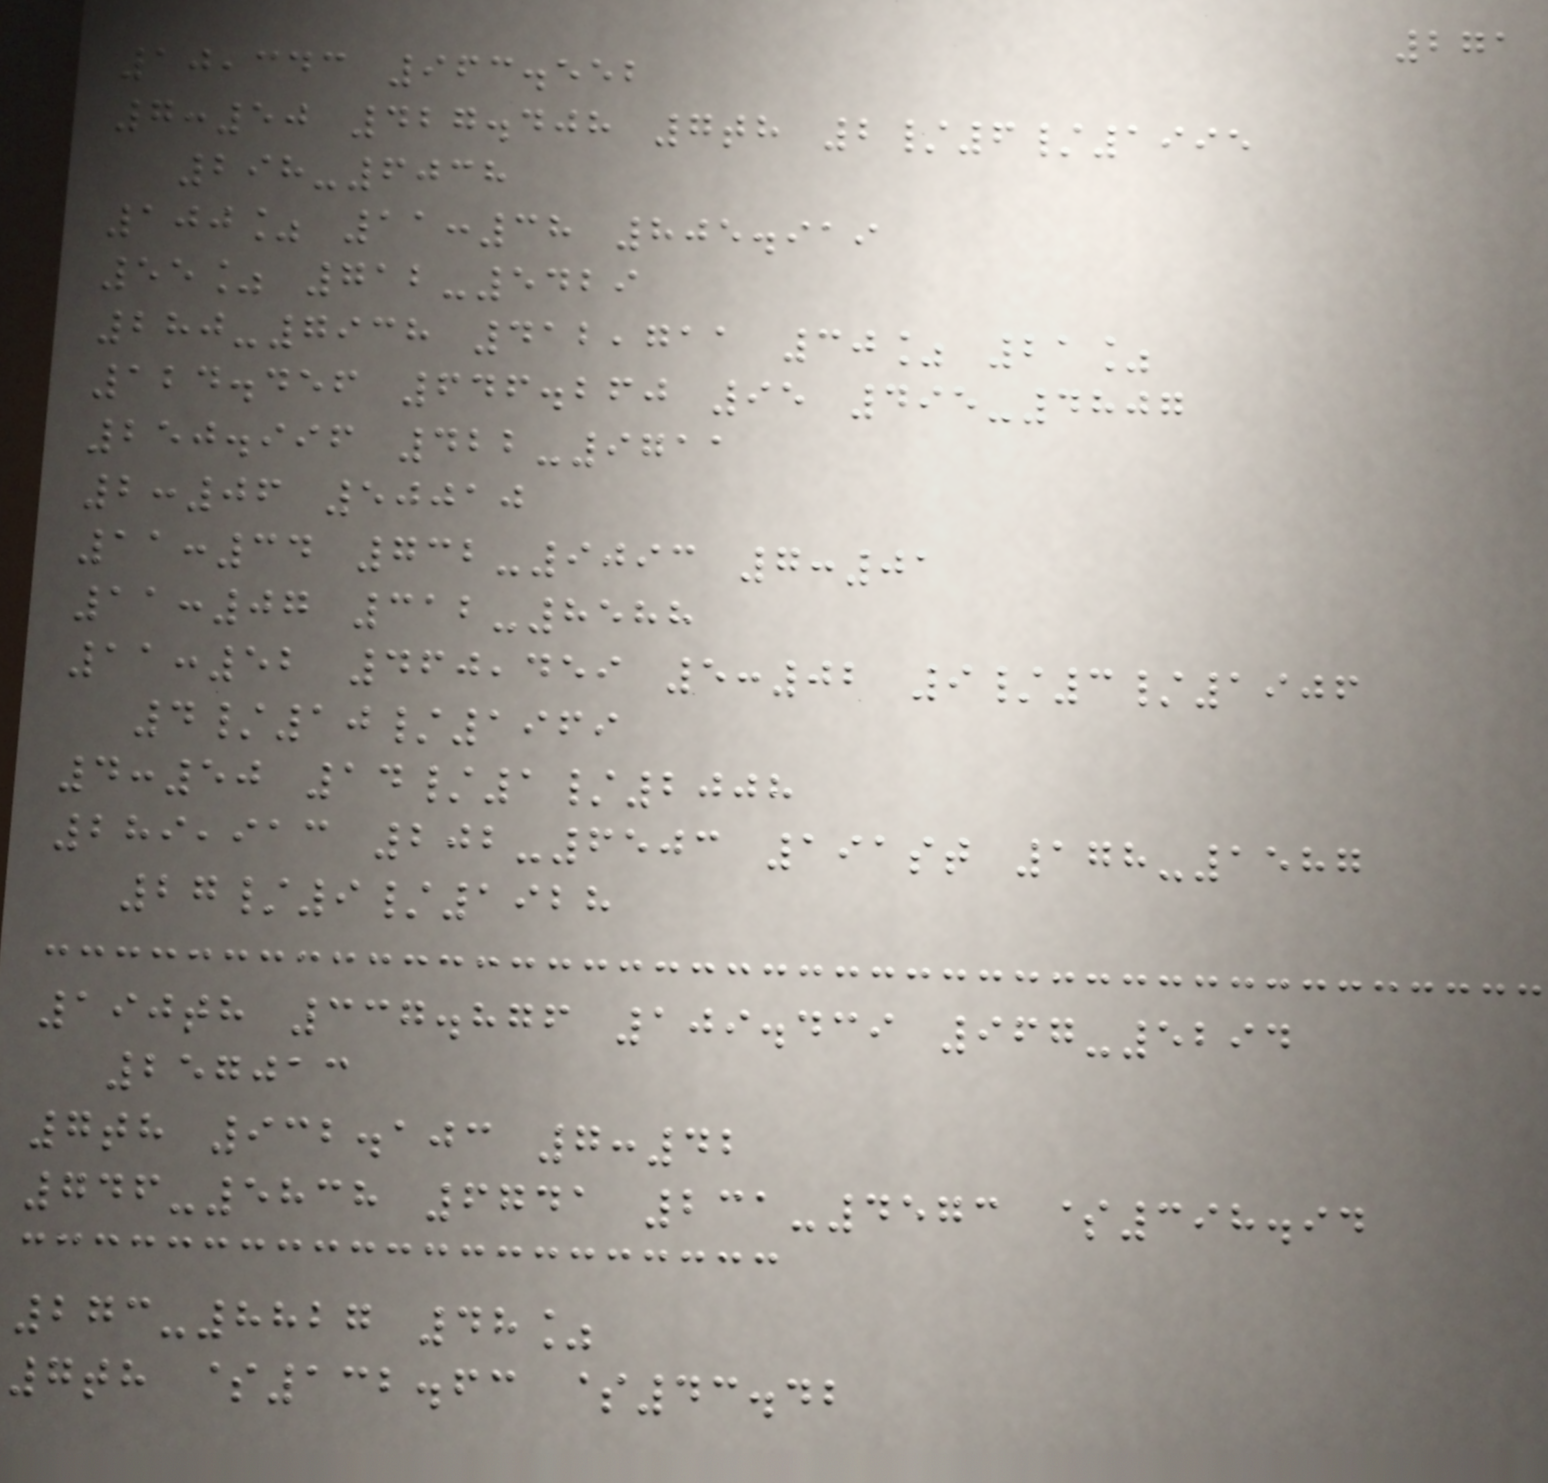271
10,343 963.552
7:50 427.408 7th 2/6/1995
298-6038
100% 11:38 805.919
55% 712-5429
280-7938 412,711 30% 21%
124.456 646.260 95 495-4807
250.996 422-9711
2:06 50010
11:34 732-9093 7:01
11:07 312-8588
11:52 460,459 5:02 9/3/1906
4/10/1969
4:50 14/1/2008
289,913 202-6503 191st 178-1587
27/9/1928
190th 337.876 109.439 967-5294
257013
7th 932.103 7:42
746-5838 6741 231-4573 $398.94
273-8827 48%
7th $132.63 $43.42
